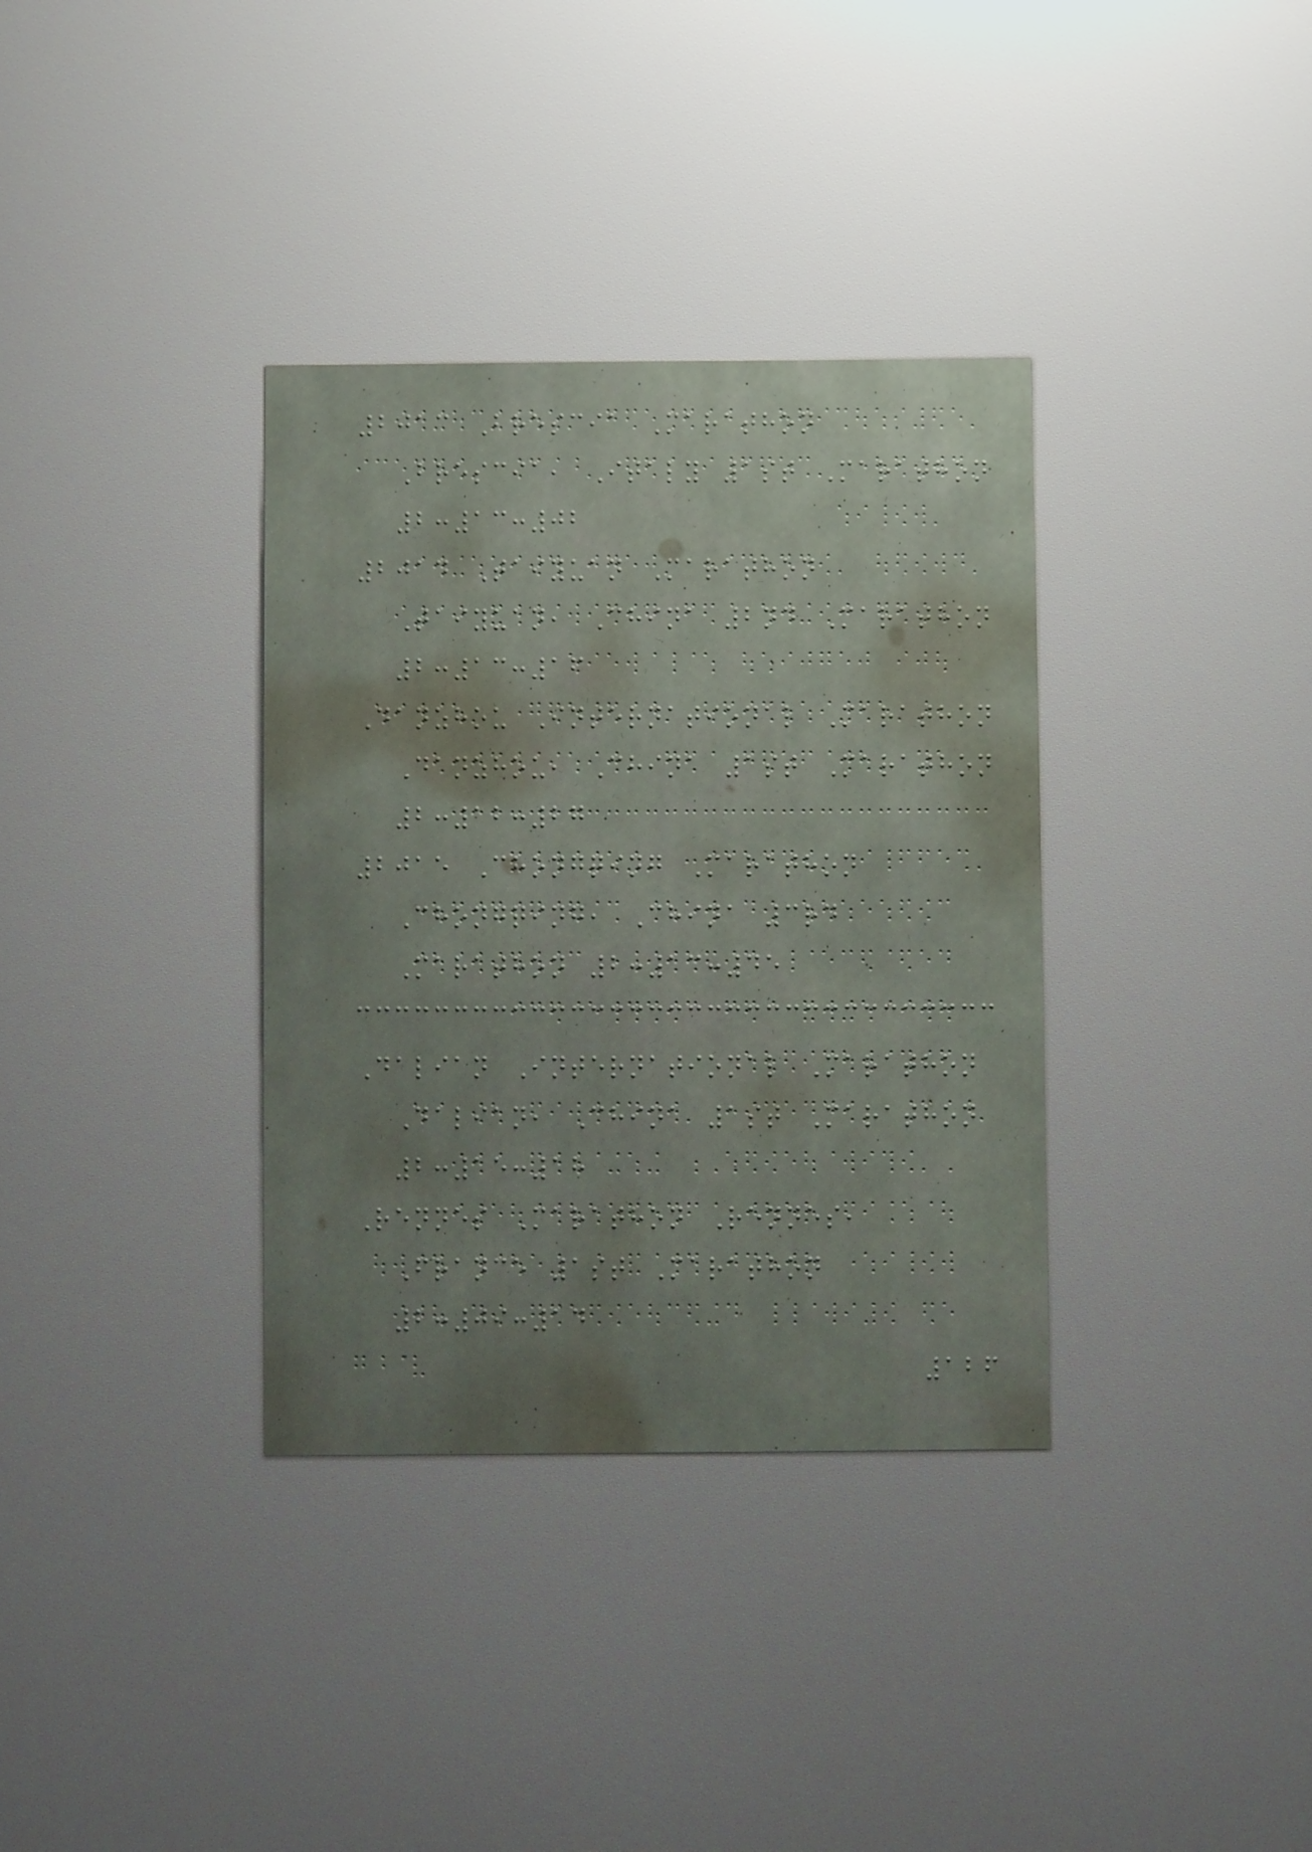2013 Brescia Marathon
Brescia, Italy 1st Marathon
2:13:02
2014 Taiyuan Marathon
Taiyuan, China 2nd Marathon
2:13:16
Danzhou International Marathon
Danzhou, China 1st Marathon
2:12:27
2015 Chongqing Marathon
Chongqing, China 3rd
Marathon 2:13:45
Dalian International Marathon
Dalian, China 1st Marathon
2:15:18
Rennes Marathon Rennes,
France 1st Marathon
2:09:14
126
